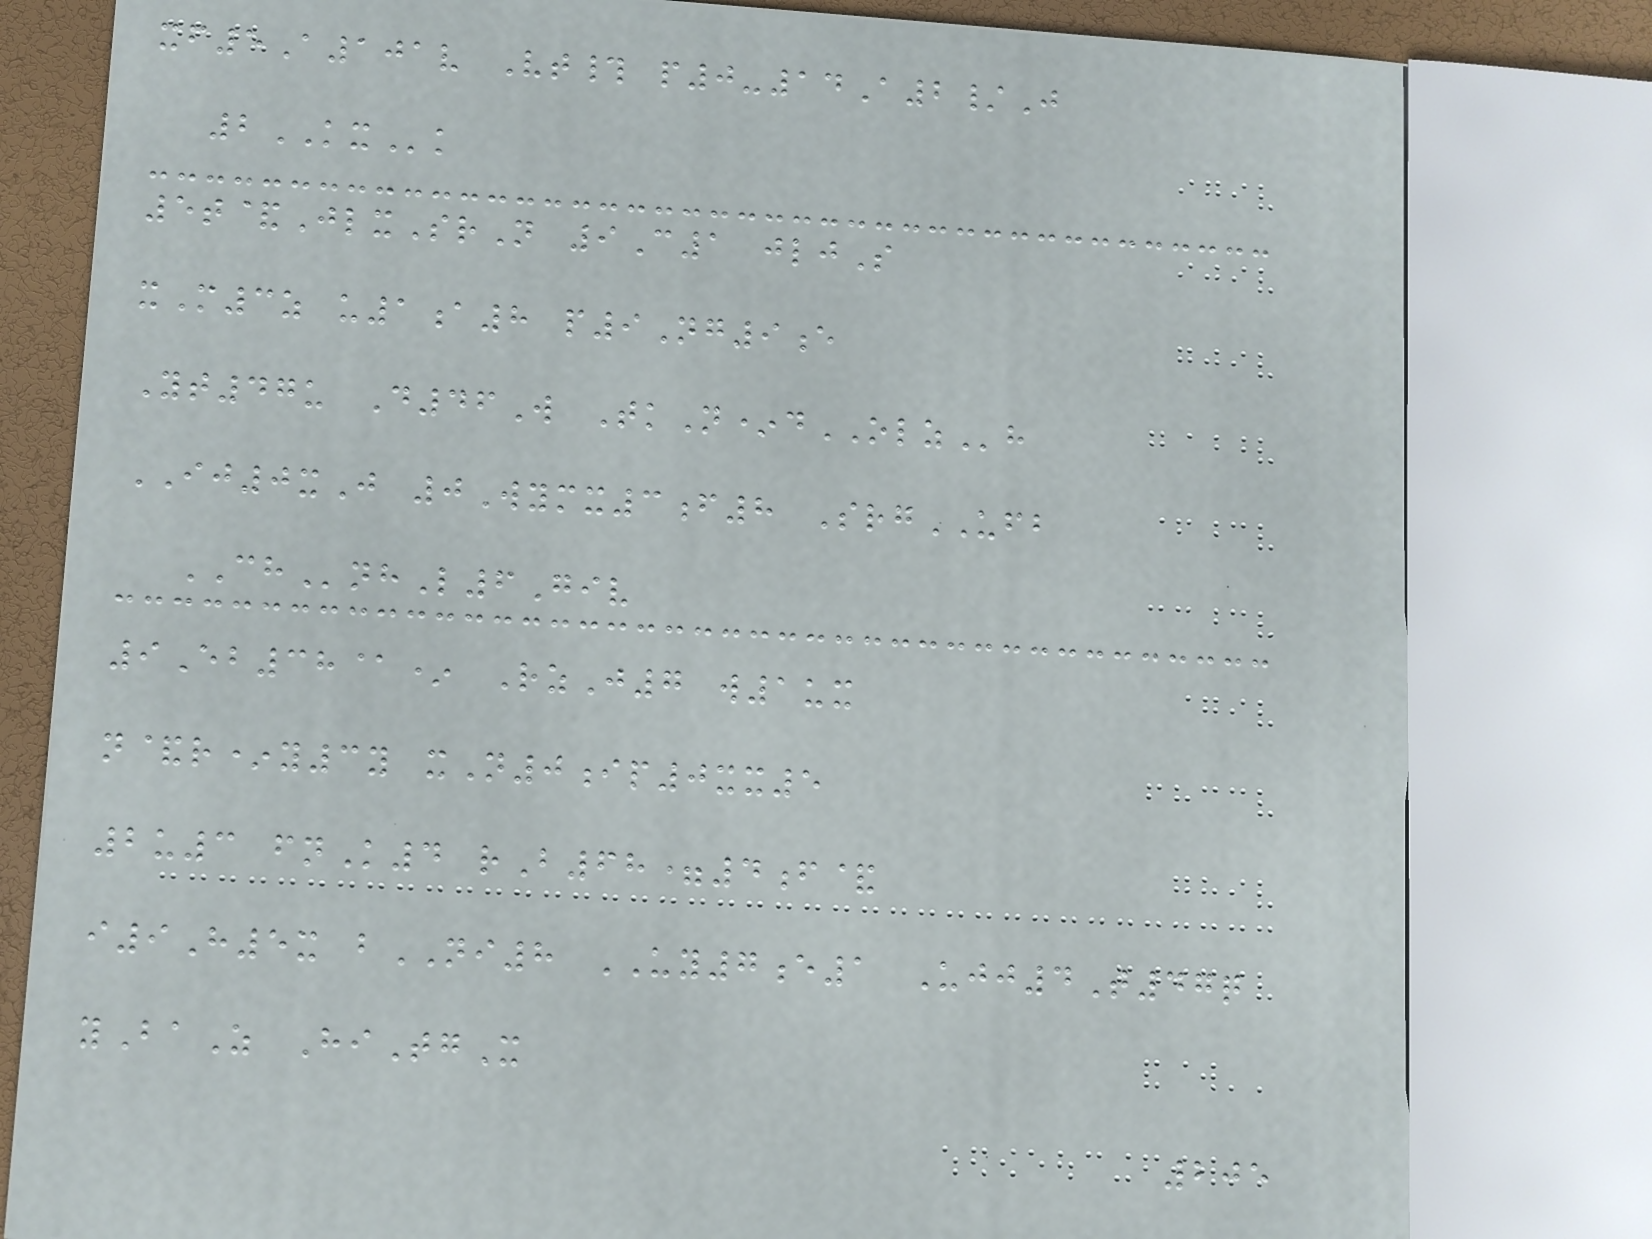xf5A101v Vt# p0-14A2/J
2KXk
5t&JlxSrN 9C1 jljS
xM3z u1a8 p9Ng9e
Yt47u D46W TkN*dOLZh
IJ0xJ 0Wymx3f8 SrgUFB
CHnhL6Giv
9Eb38@* RzJ7 w1ux
n&r*y3y xN0ip0xx5
2u3 fnK4 rB68=4f&
i9H5x bNI8 UY7e1 Ujj4T47q
yBaZ HiTgX
205
